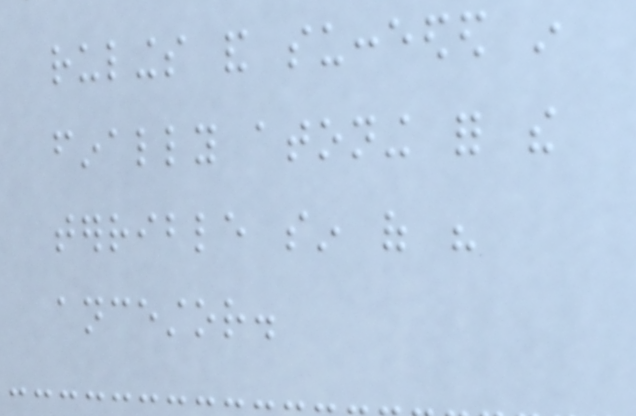rulings and succeeded in
finally atoning for the
terrible sin of his
ancestor.
